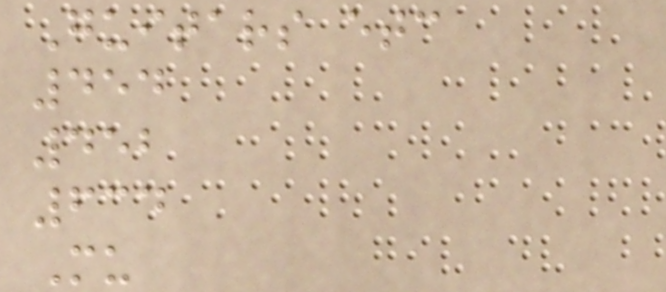Guitars etc
454
452
634
Mu
